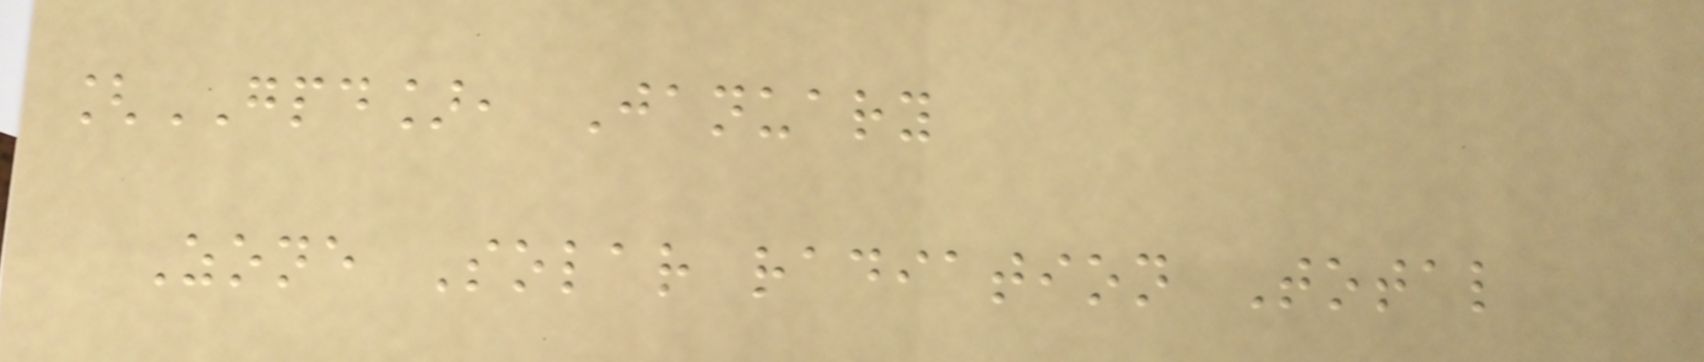[GPD], January
Zone Solar radiation Total
